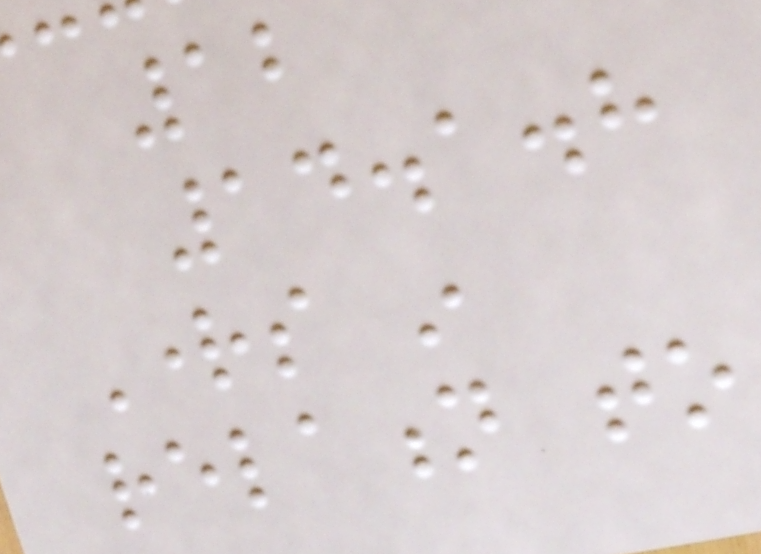12
14.1.8
Rights in
relation to
